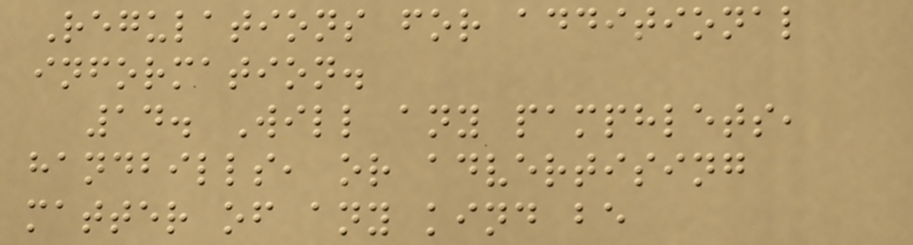Regulations for additional
information.
14. Will any pamphlets,
handbills, or advertising
matter of any kind be
